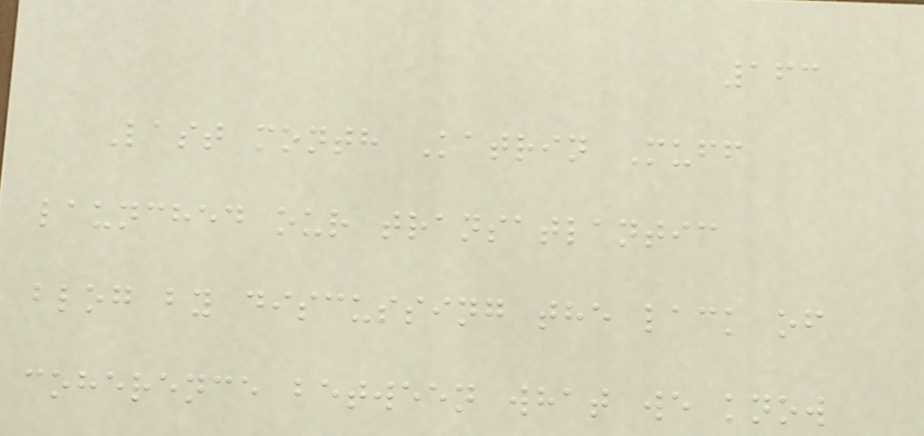163
Last month Katrin Muff
launched our transatlantic
blog by discussing the lack of
coherence between what we know
